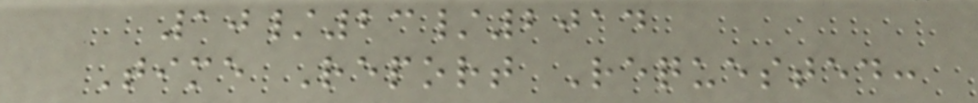10/23/2014
Time Report Requested:
